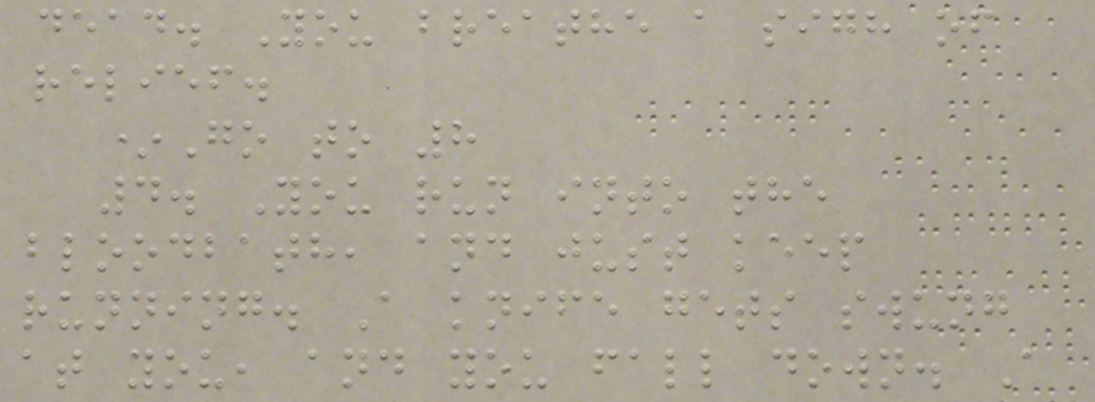dead. You breathe a sigh of
relief.
*Go to 8
4. You run into the
bloodbath, and just keep
running. A knife gets swung
at you, and you fall down. A
